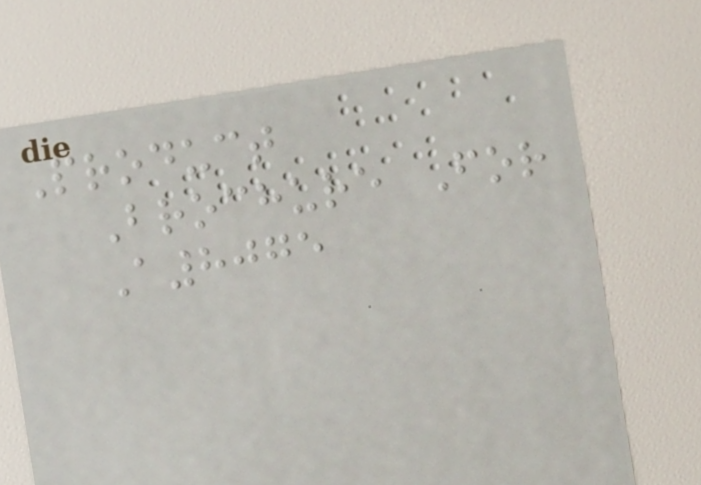Product
Brochure For
A8075
